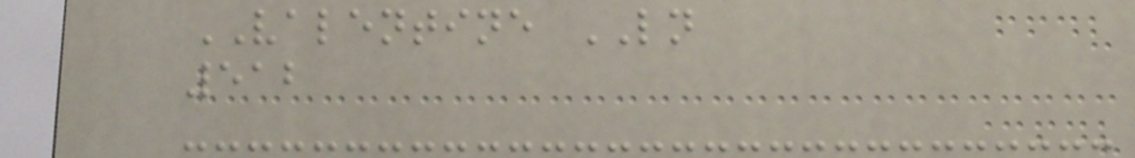VALENTINE LN
512
